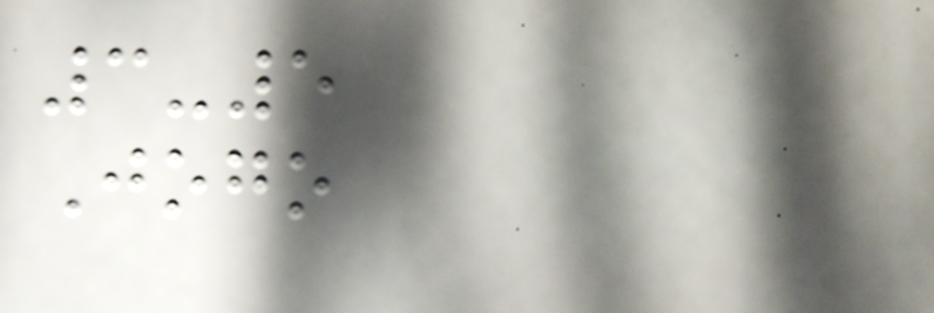3-5
Jogo
